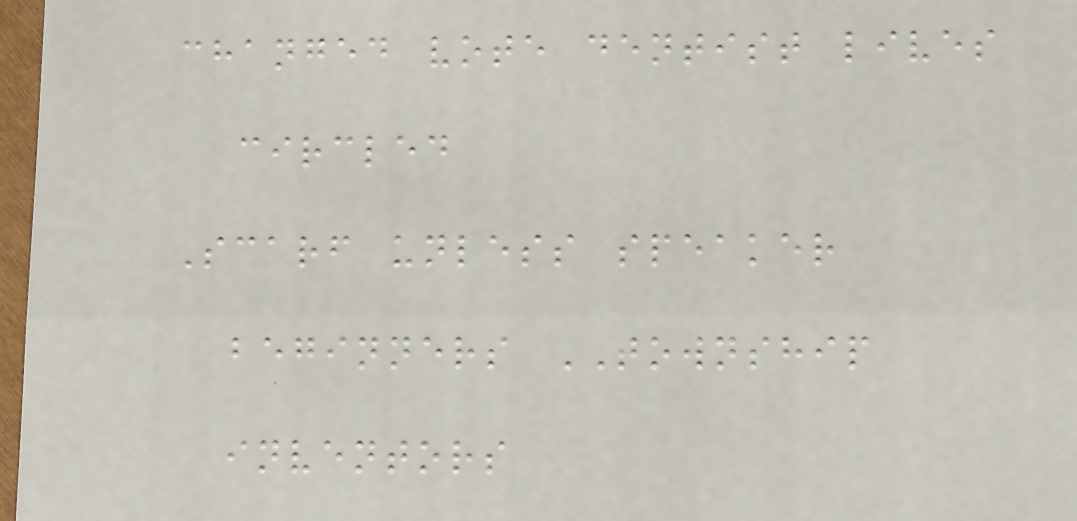changed vote dentist lives
circled
Scarf unless speaker
beginners TOWNSHIP
inventors
